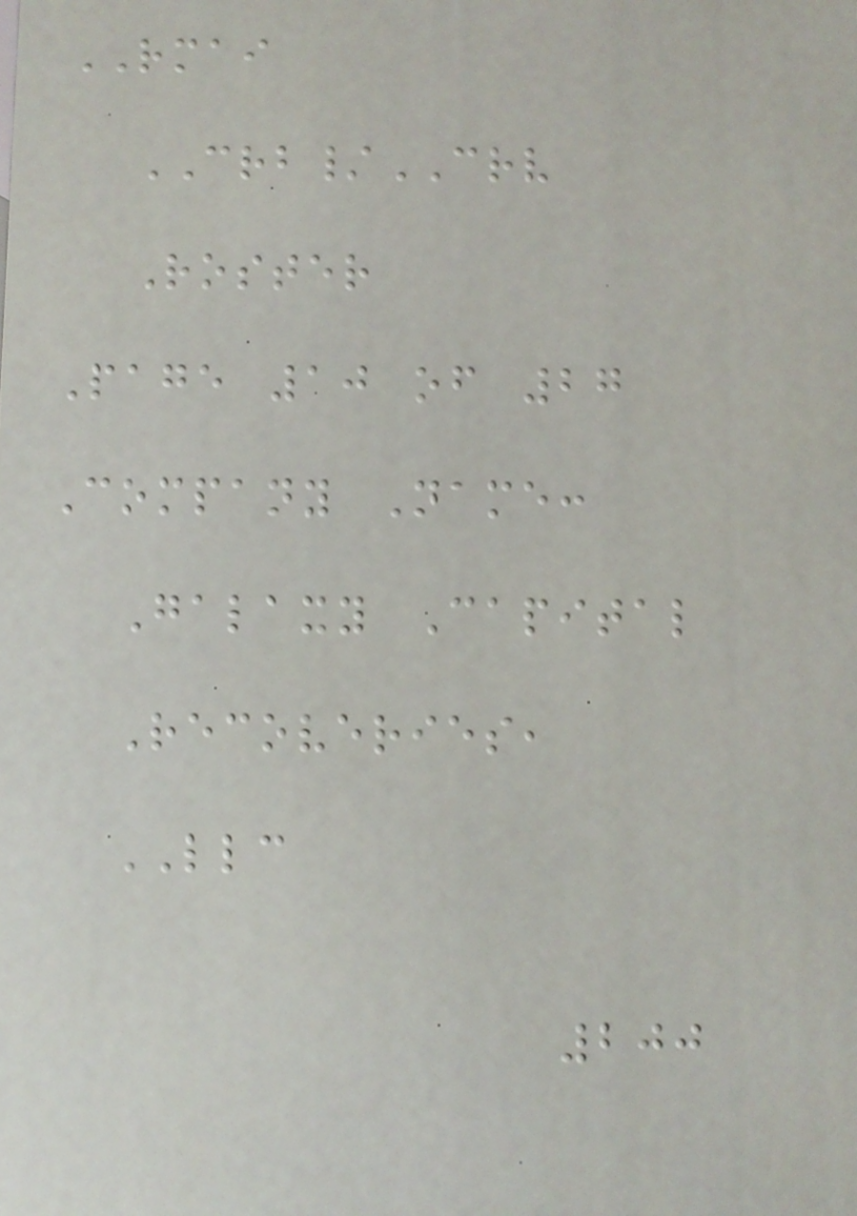RMAI
CRB/CRV
Roster
Page 10 of 27
Company Name:
Galaxy Capital
Recoveries,
LLC
200
